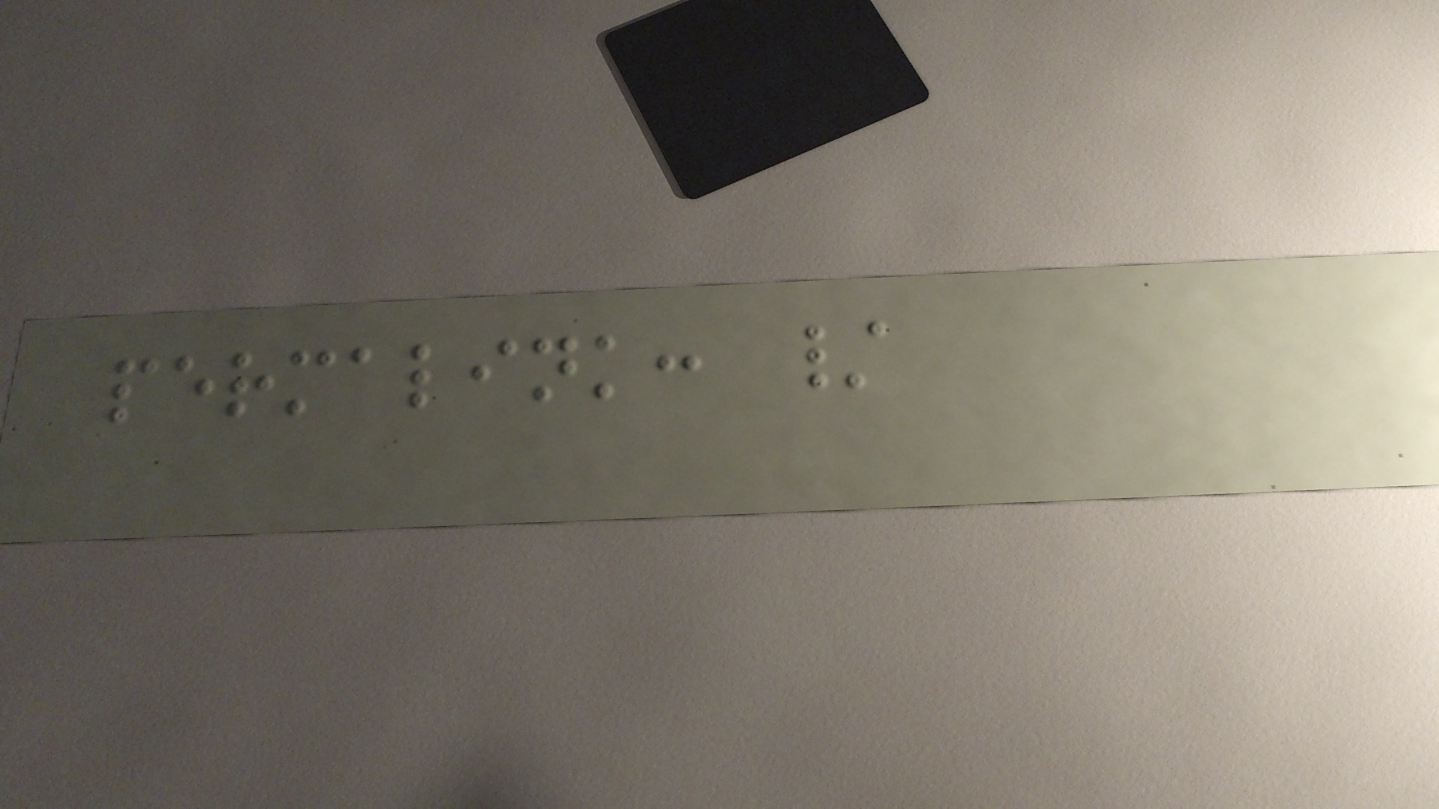permalink: /
